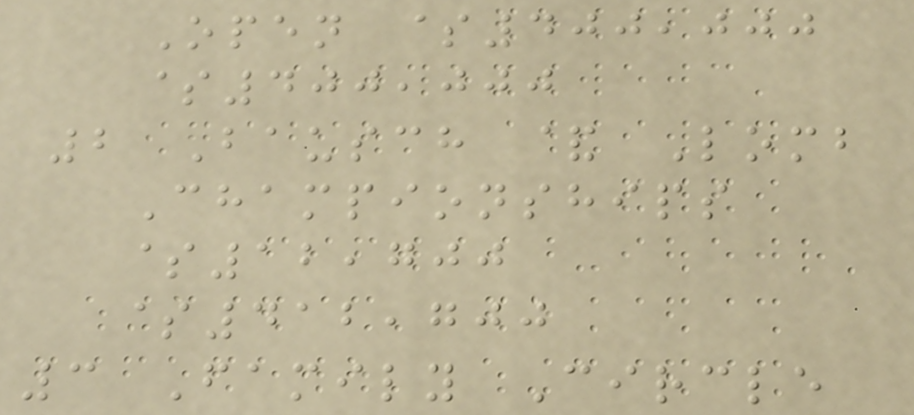Open $400,000
$400,000
2 Bausch & Lomb
Championships
$12,700
$412,700
3 Family Circle
